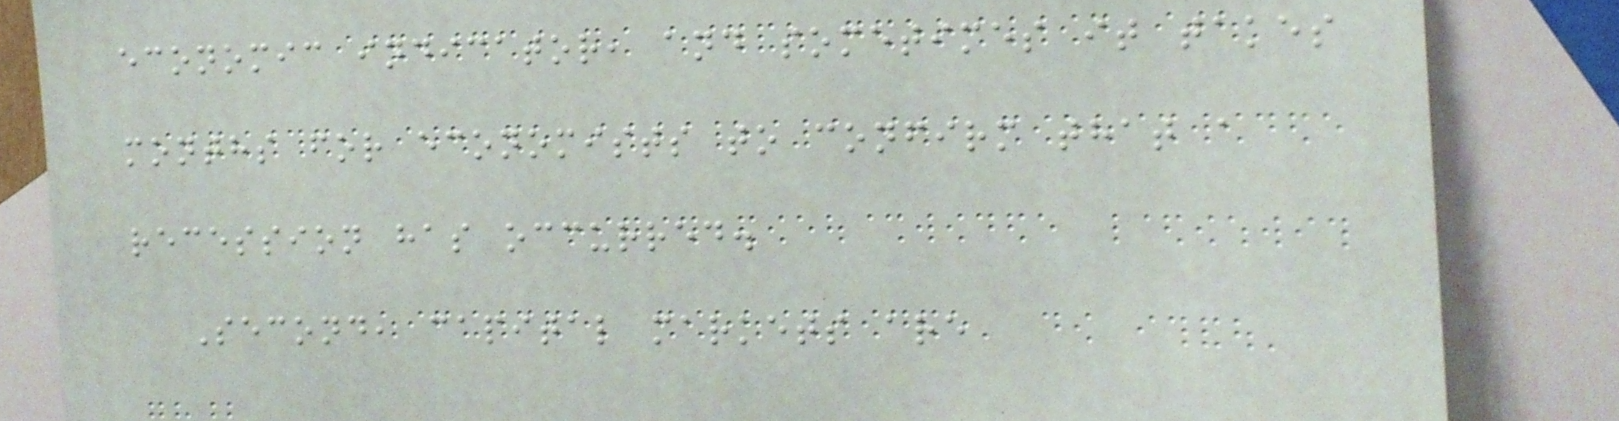economic indicator, and sometimes it takes
months for economists to confirm that a
recession has occurred.
Second, capital markets are
